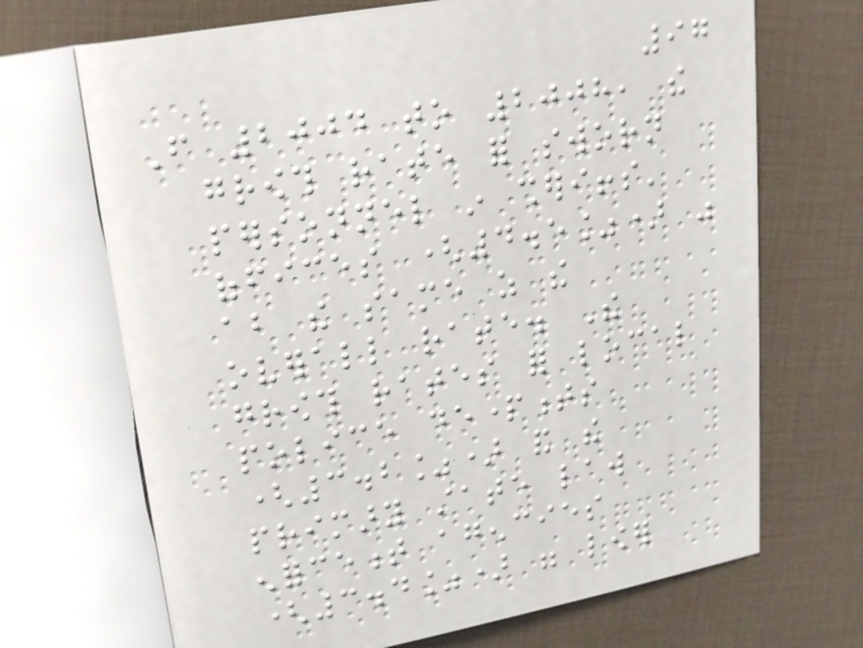97
From 2004 to 2008, the
growth rate for sworn
personnel in sheriffs'
offices (4.5%) was
about the same as the
overall rate. The
growth rates for local
police departments
(3.2%) and the
primary state law
enforcement agencies
(3.4%) were lower
